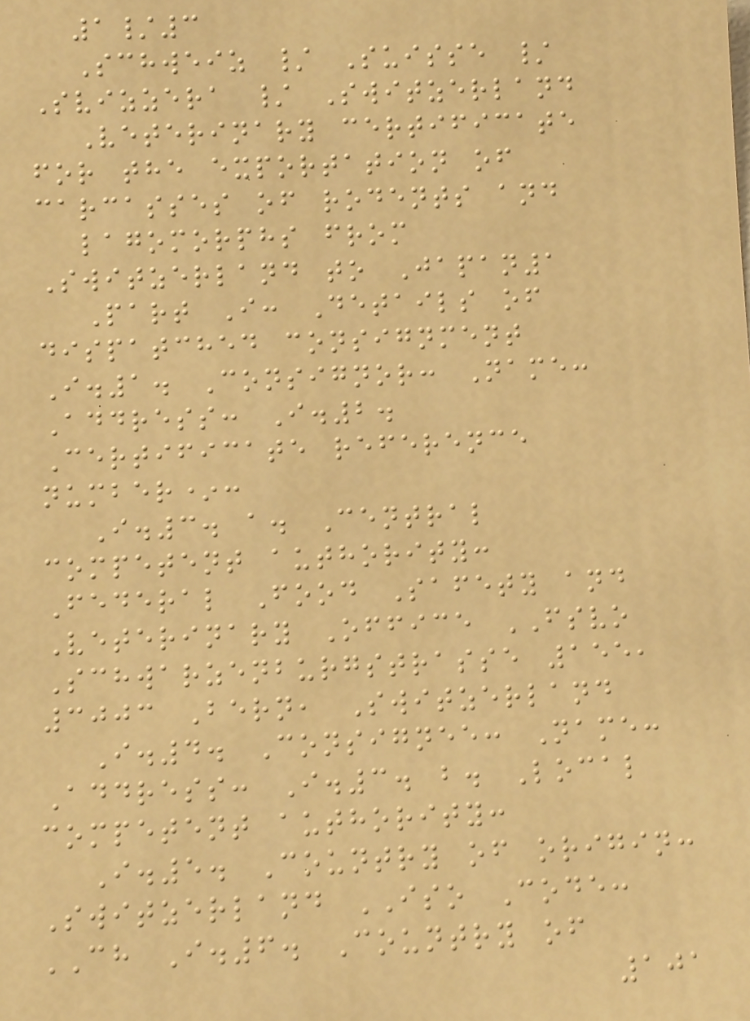1/3
Schweiz / Suisse /
Svizzera / Switzerland
Veterinary certificate
for the exportation of
carcasses of rodents and
lagomorphs from
Switzerland to Japan1
Part I: Details of
dispatched consignment
I.1. Consignor: Name:
Address: I.2.
Certificate reference
number*:
I.3. a. Central
competent authority:
Federal Food Safety and
Veterinary Office FSVO
Schwarzenburgstrasse 155,
3003 Bern, Switzerland
I.4. Consignee: Name:
Address: I.3. b. Local
competent authority:
I.5. Country of origin:
Switzerland ISO Code:
CH I.6. Country of
101
